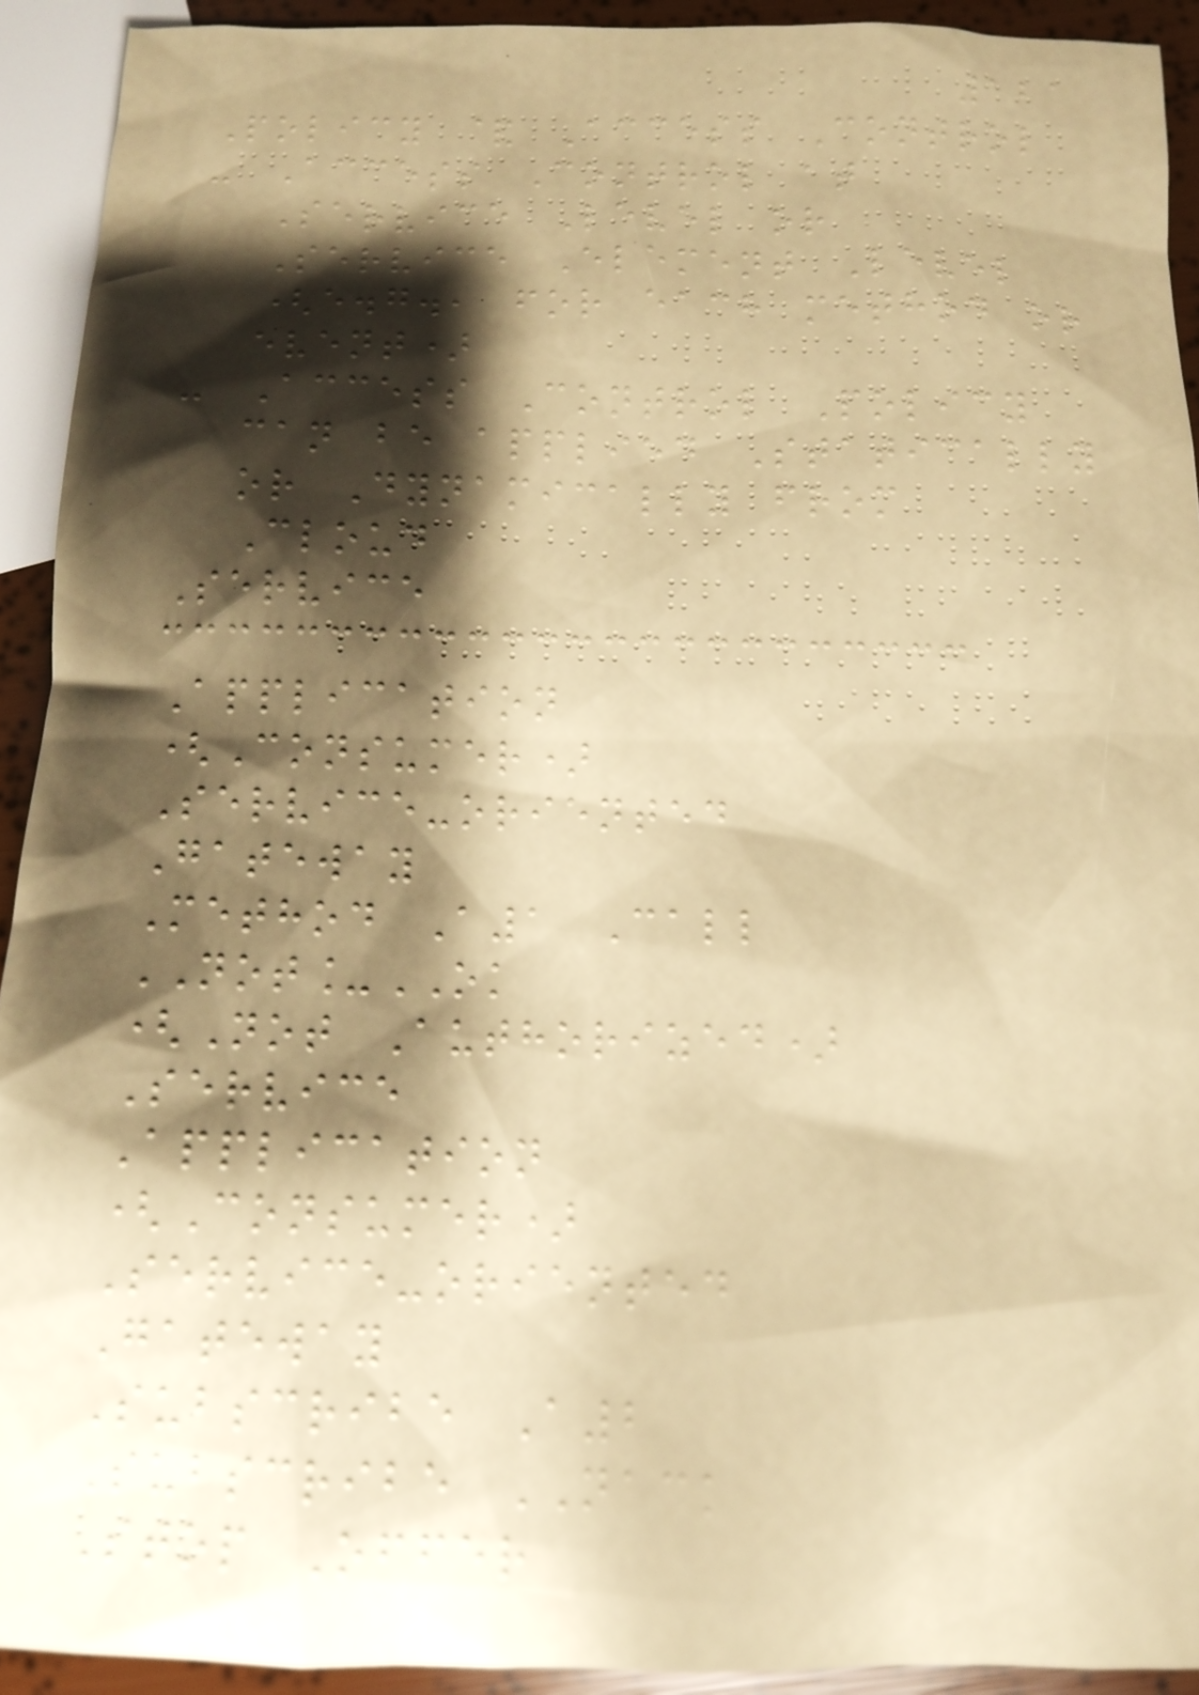121
Policy & Access Control
- Access Control at
Service Level or
Service Element Level
(e.g., for each method or
event)
- Access Control Policy
can be applied Statically
or Dynamically from
Cloud
Service
Application
(Consumer)
Service-oriented
Gateway
Method A1 Call
NOT_OK
(Not Authorized)
Service
Application
(Consumer)
Service-oriented
Gateway
Subscribe A2
Subscribe NACK
Stop Offer
